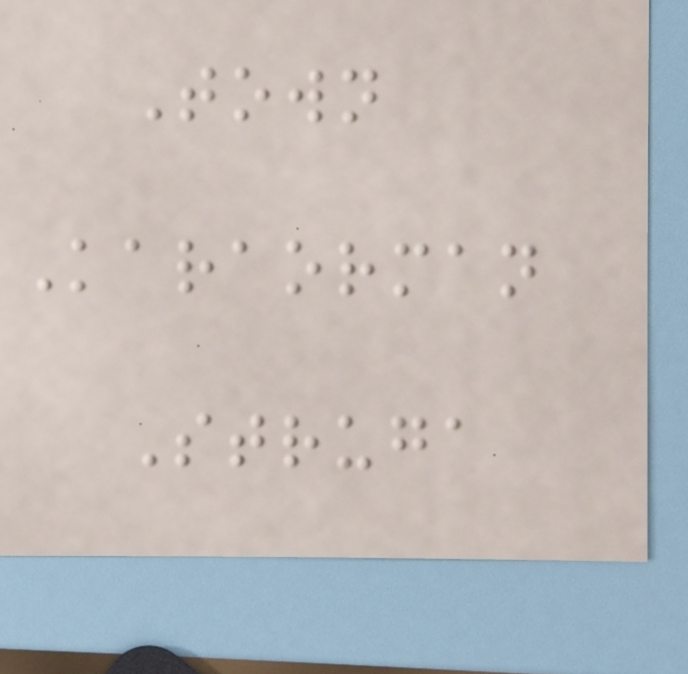Town
Karaorman
Struga
